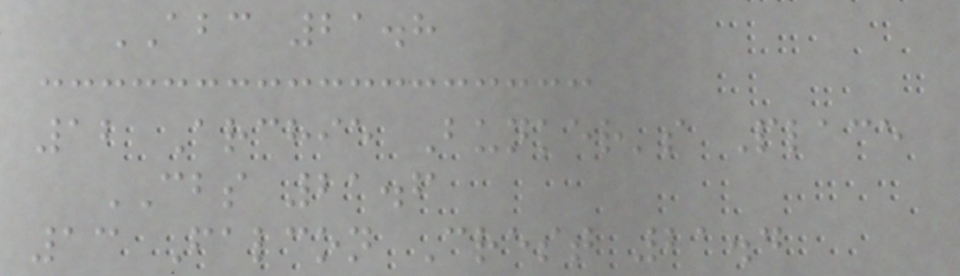ABC 21.8
12 Archie Bunker's Place
CBS 21.6
13 Falcon Crest 21.4
